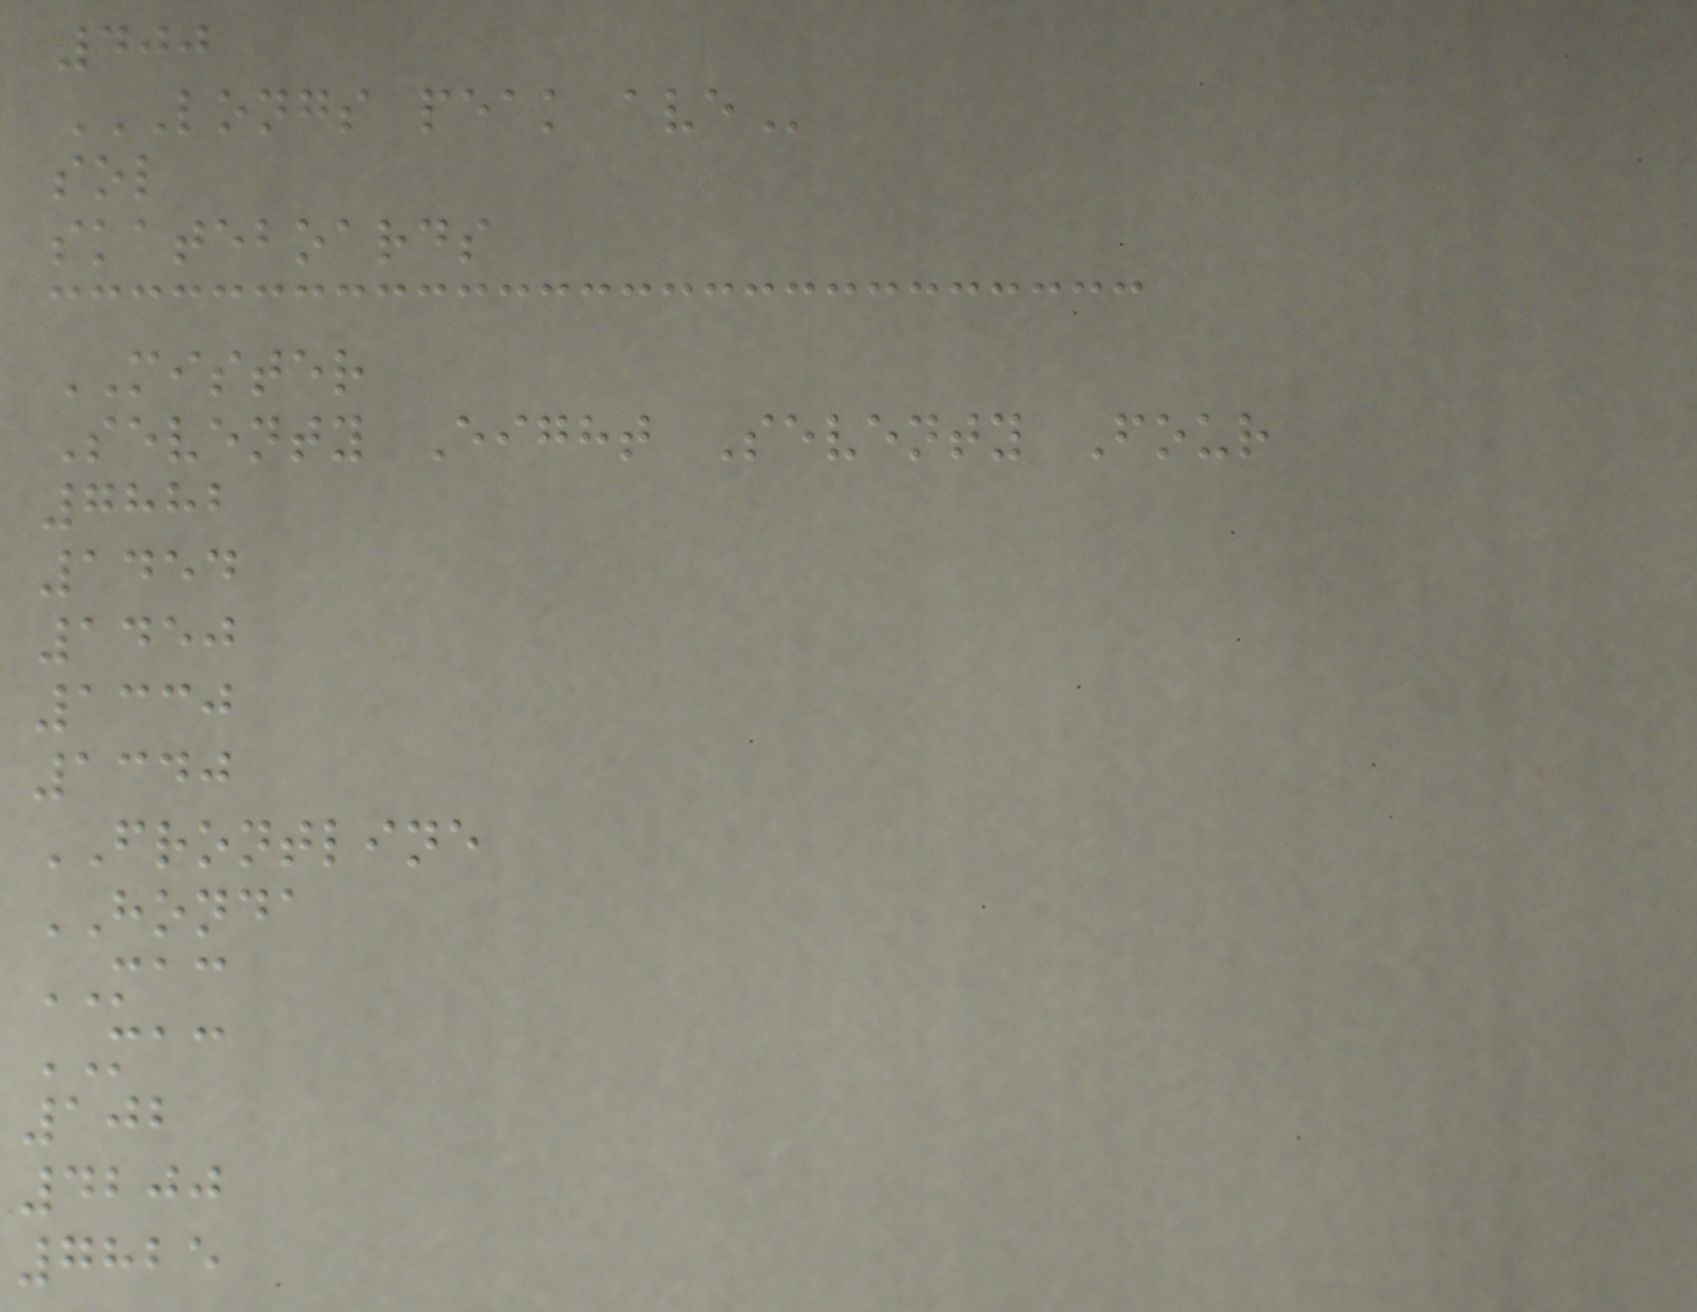400
LONGS PEAK AVE
sol
skateboards
MISTER
Seventy Eight Seventy Four
7882
1454
1450
1330
1340
FRONTLINE
HONDA
MAC
MAC
102
4200
7825
